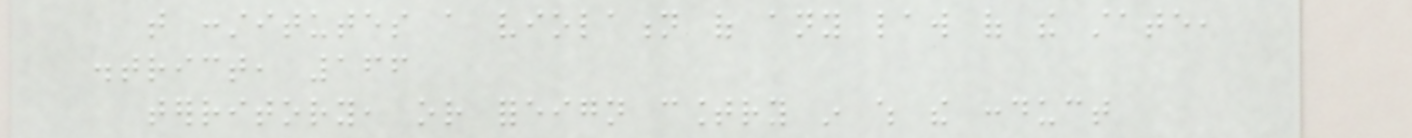that constitutes a violation of any law of the state,
district, 166
territory, or foreign country in which the conduct
